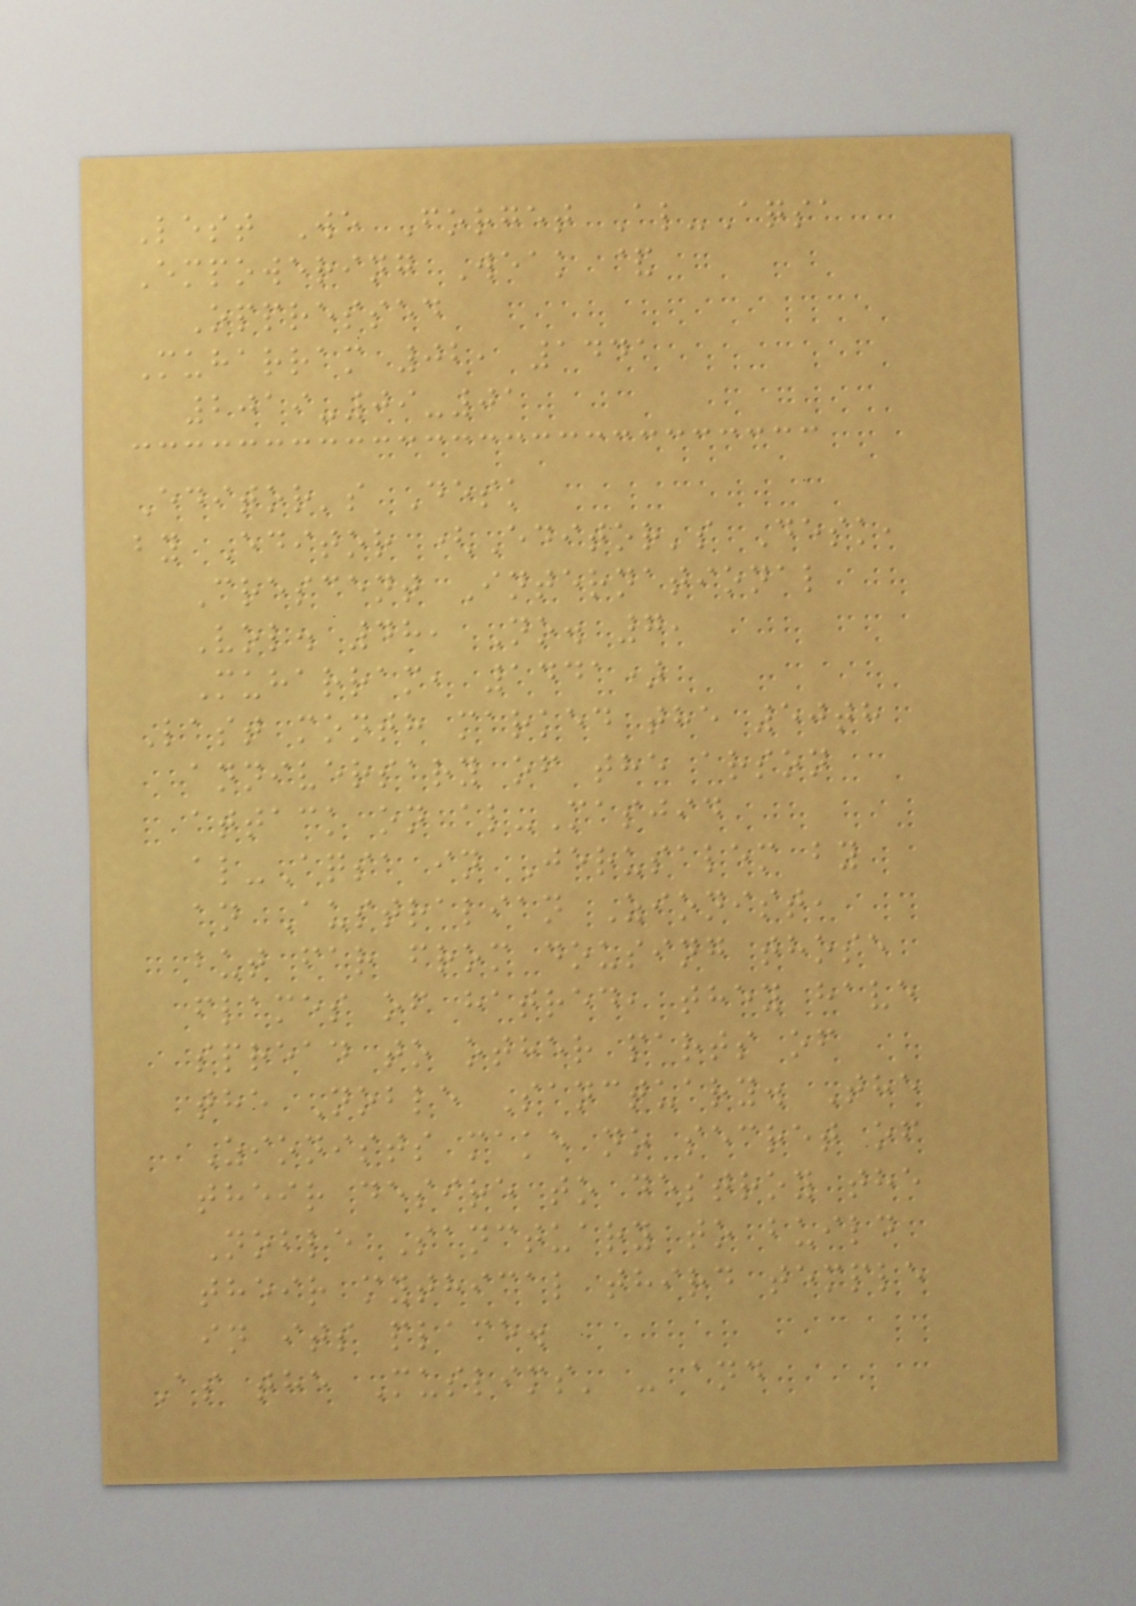Lest We Forget Al-Aqsa
Empowering Weak &
Oppressed
Muharram 02, 1441
2019-09-01
Editor's Desk
by Editor (Editor's Desk,
Crescent International
Vol. 48, No. 7,
Muharram, 1441)
Last month marked the 50th
anniversary of the arson
attack on al-Masjid
al-Aqsa in Jerusalem by
an Australian Zionist,
but far from dousing those
flames of hatred, they have
spread to other parts of
the Noble Sanctuary. The
Zionists make no secret of
their desire to destroy the
Noble Sanctuary to build
their mythical third temple
in its place.
As the Muslims' - and
